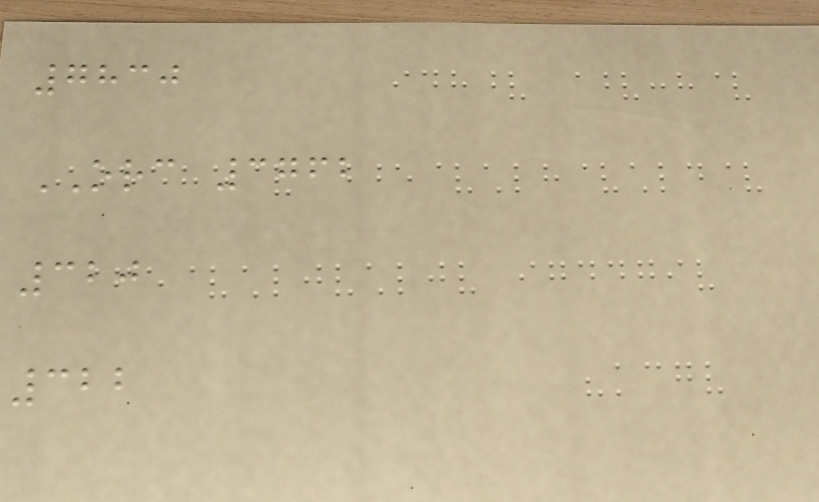7830
ORC 3762
320
322
